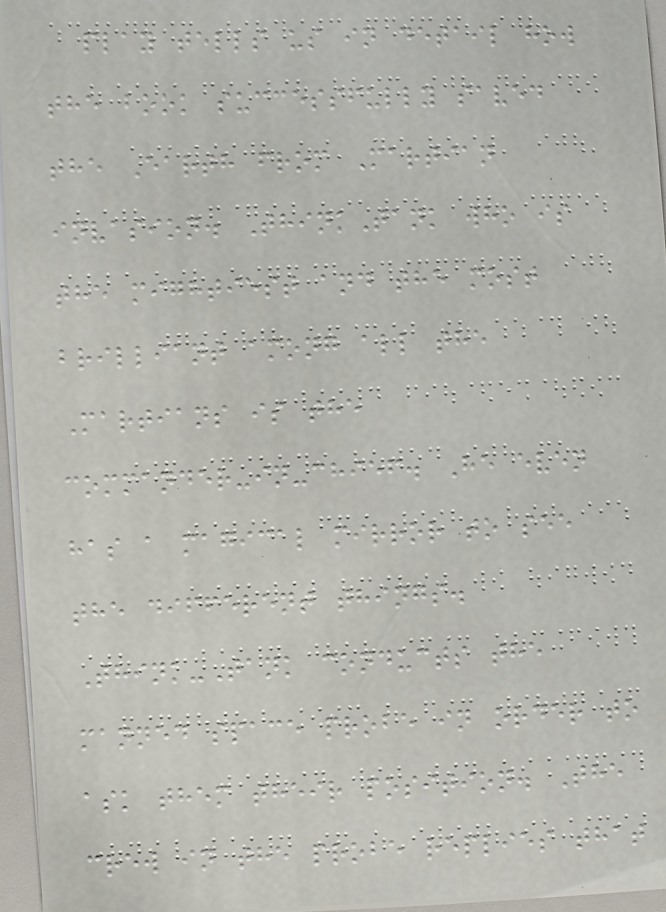play tells us in detail how
the book successfully saved
the Earth from Martian
invasion. ThinkTank who is
the mightiest and the most
brilliant among all the
Martians is the
commander-in-chief. He even
has a magical mirror to see
the different things.
Think-Tank conducts the
manned space probe in order to
ask them their position. The
crew in the probe replies that
